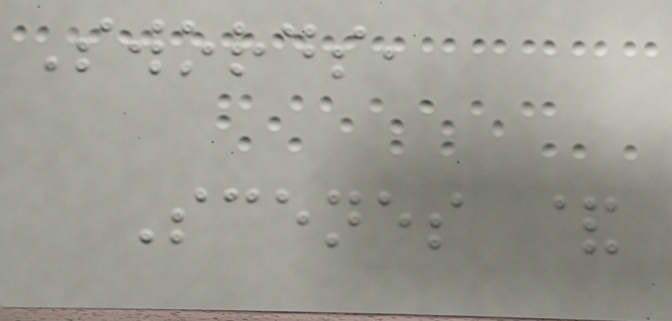Swords,
Scenes &
